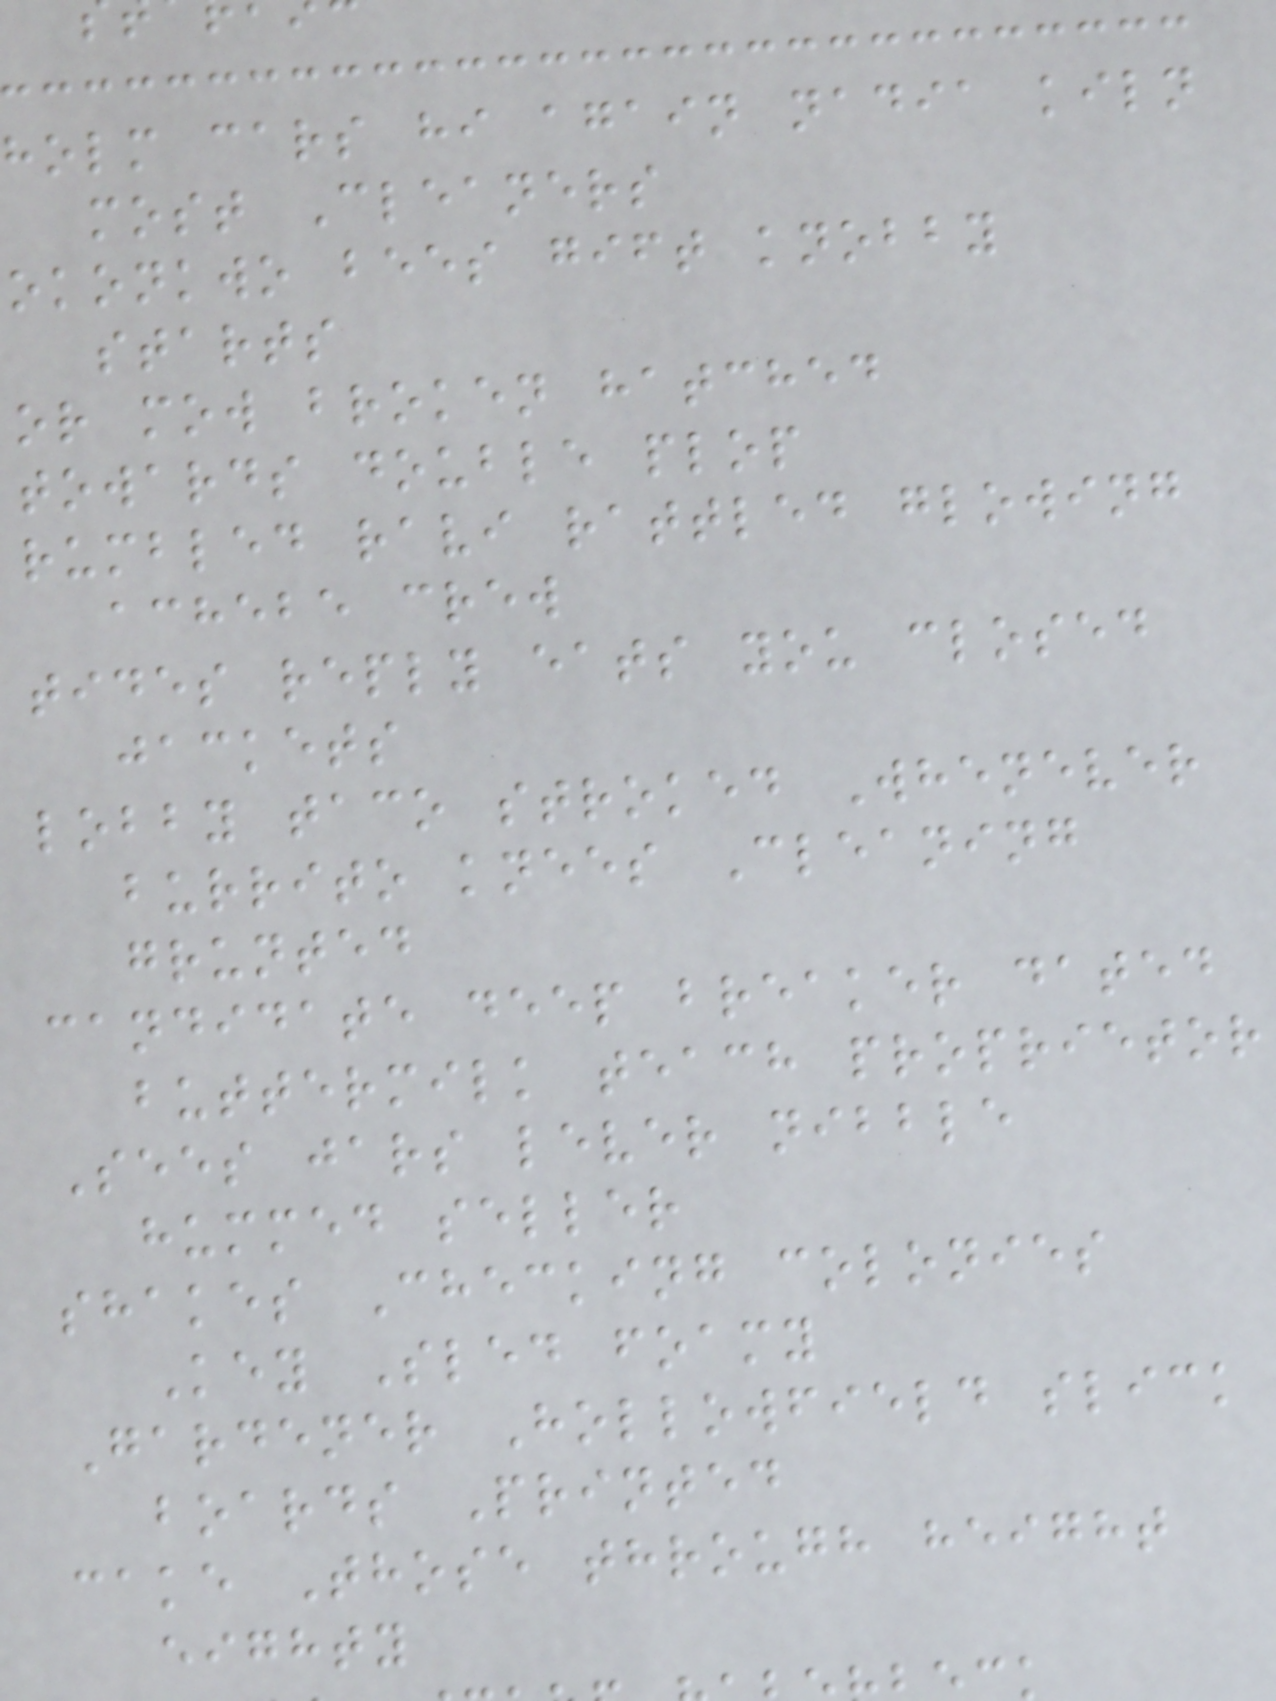holm cars hi again nadia kiln
most Cleaners
okonkwo bees gift knobby
starts
or mow broken hatched
towards double plop
rumbled ravi rattled glowing
achebe crew
tides reply eats you closed
jackets
lobby taco stroked Whenever
burrito knees Cleaning
grunted
candidate deep breaker dated
buttermilk teach proprietor
Sees jars lever nibble
hummed seller
shakes Checking colonies
Key Sled foamy
Gardener Hollowfield slick
boards Printed
cake Those through height
eighty
